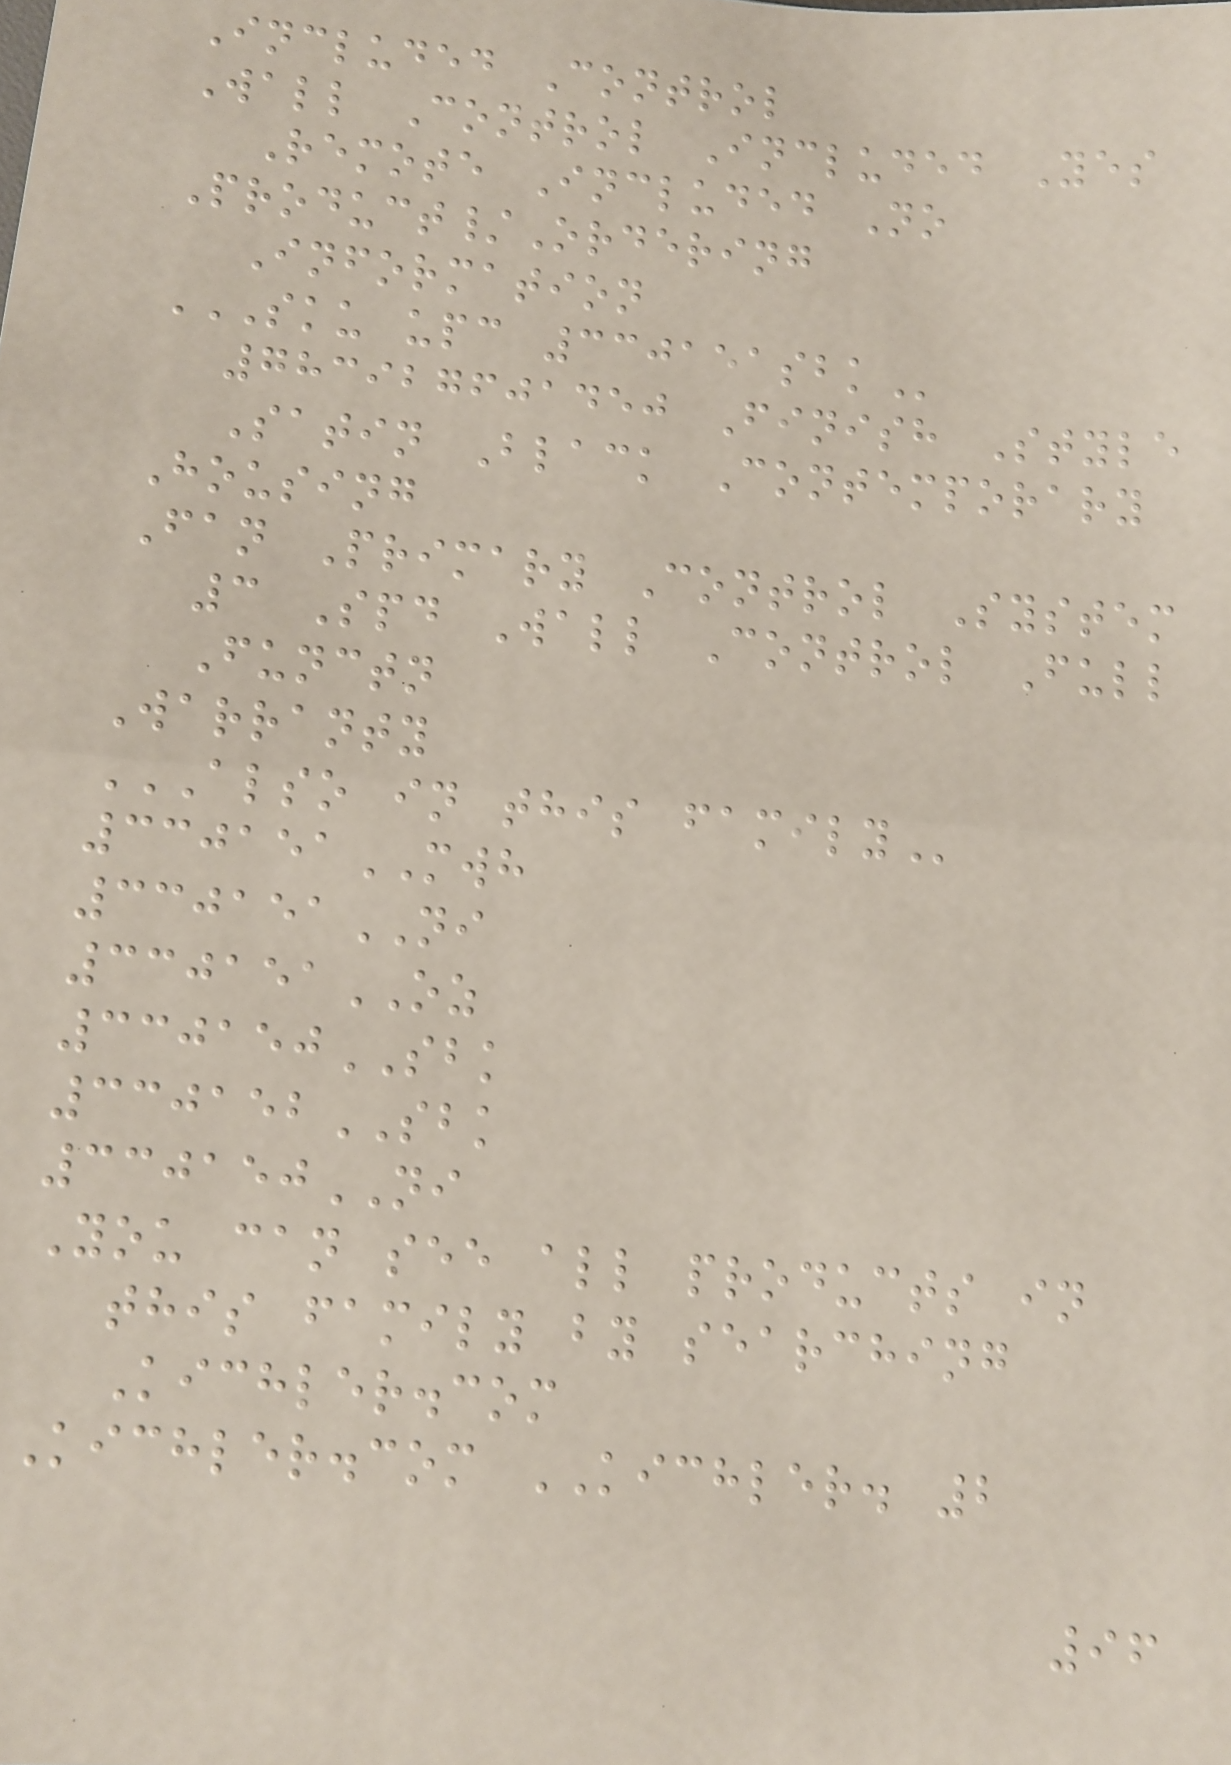Included Control
Wall Control Included Yes
Remote Included No
Product/Ordering
Information
SKU UPC 330151SBK
783927601450 Finish Style
Satin Black Contemporary
Housing
Fan Primary Control System
3 Spd Wall Control Full
Functn
Warranty
ALSO IN THIS FAMILY
330151MWH
330151NI
330151OZ
330150SBK
330152SBK
330150NI
You can see all products in
this family by searching
Kichler.com
Kichler.com KICHLER. 2
96
